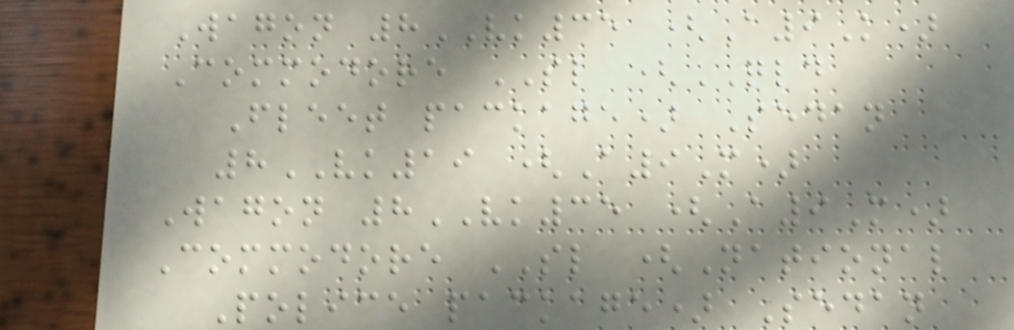Wagon 8VK35 (A9K)
Commodore SL (QLD
Fleet package) Sedan
8VK19 (A9M)
Wagon 8VK35 (A9M)
Commodore SL (National
Police package) Sedan
